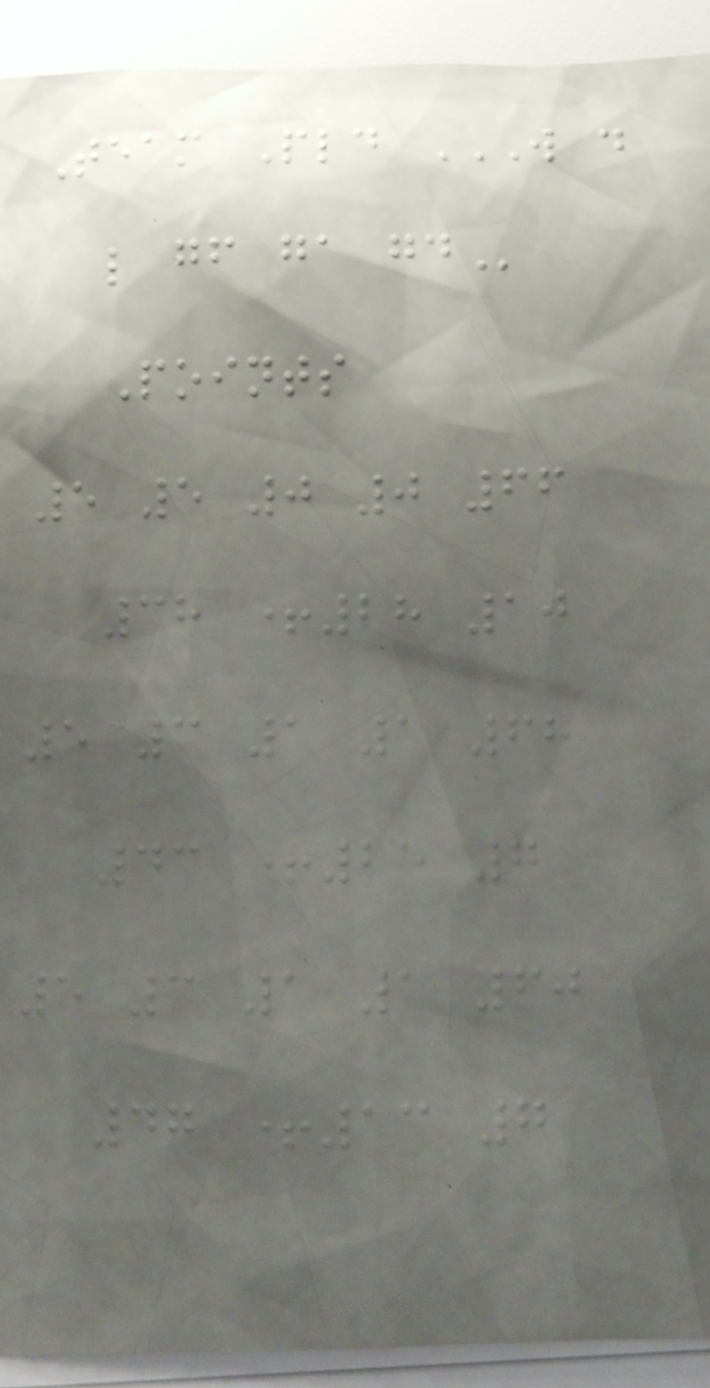Team Pld W D
L GF GA GD
Points
5 5 0 0 66
38 +28 10
5 3 1 1 68
43 +25 7
5 3 1 1 60
47 +13 7
